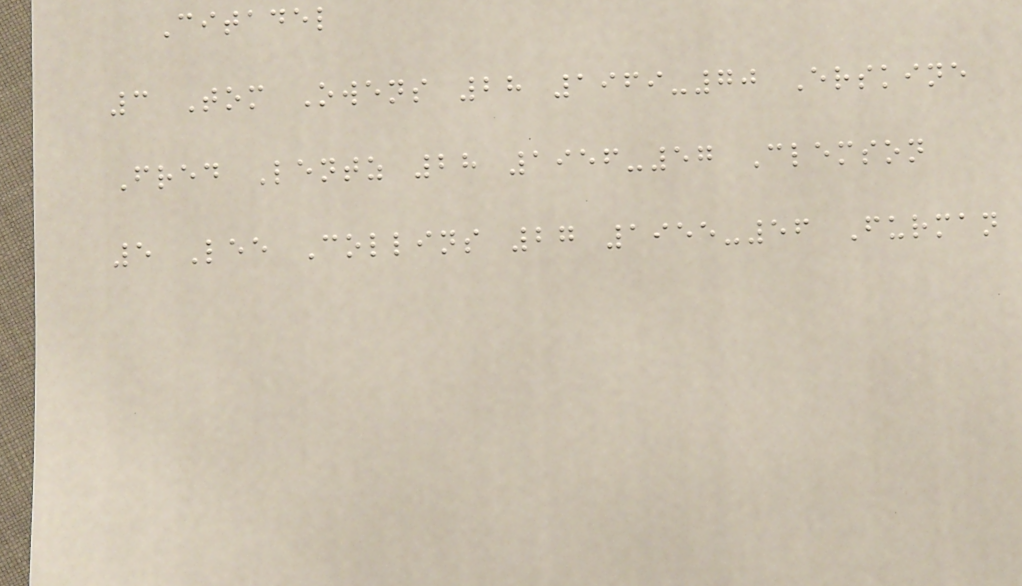Citadel
3 Tom Owens 28 1969-70 Erskine
Fred Lentz 28 1956-57 Clemson
5 Lee Collins 27 1955-56 Furman
